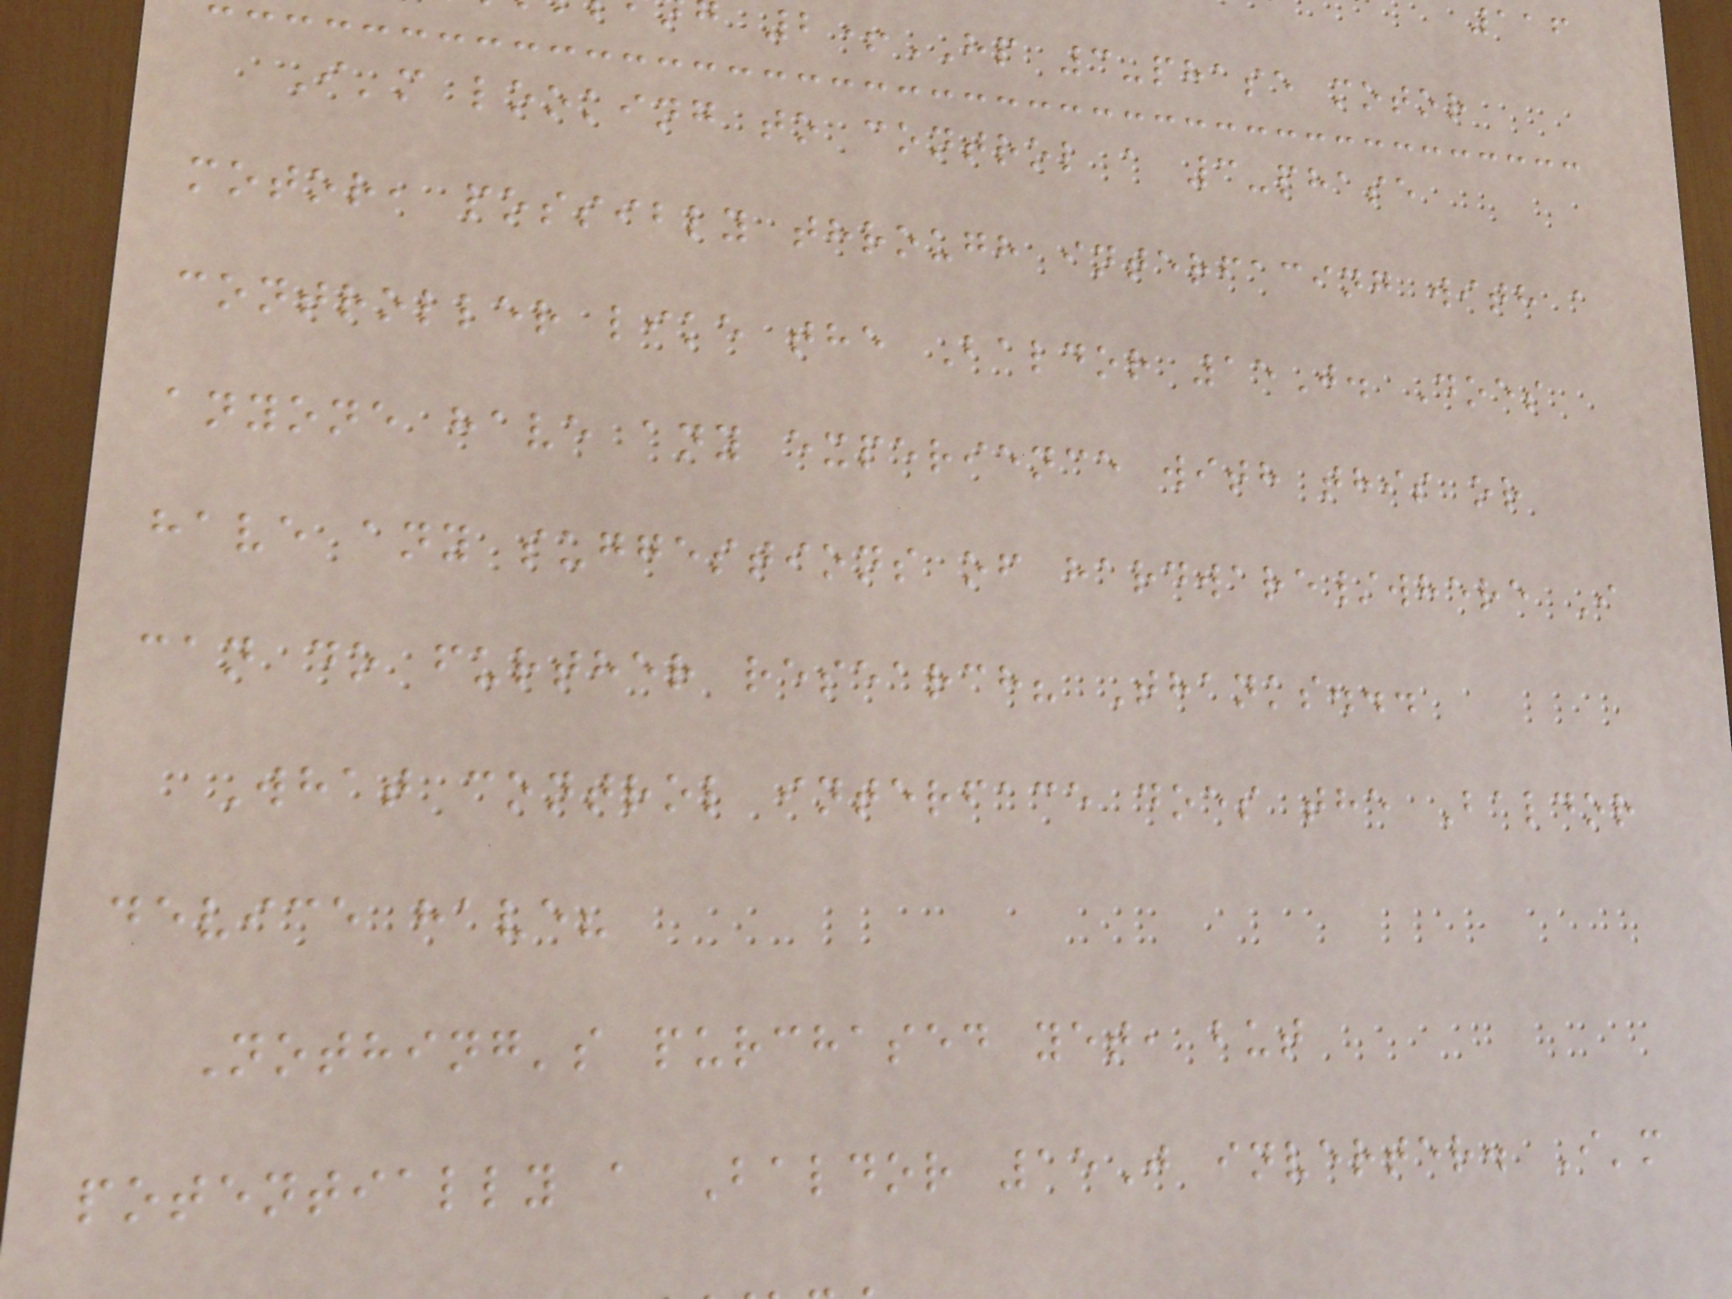116
2+HP 3-phase motor
I'm looking to control a 3-phase
motor, possibly through interfacing with a
controller like the Baldor 15J. Does
anyone have any experience with this or
have any suggestions of hardware/where I
can do further research? Thanks...
What control interface does the Baldor
device have?
Nothing's purchased yet, but
potentially a Baldor 15J inverter. I'm
